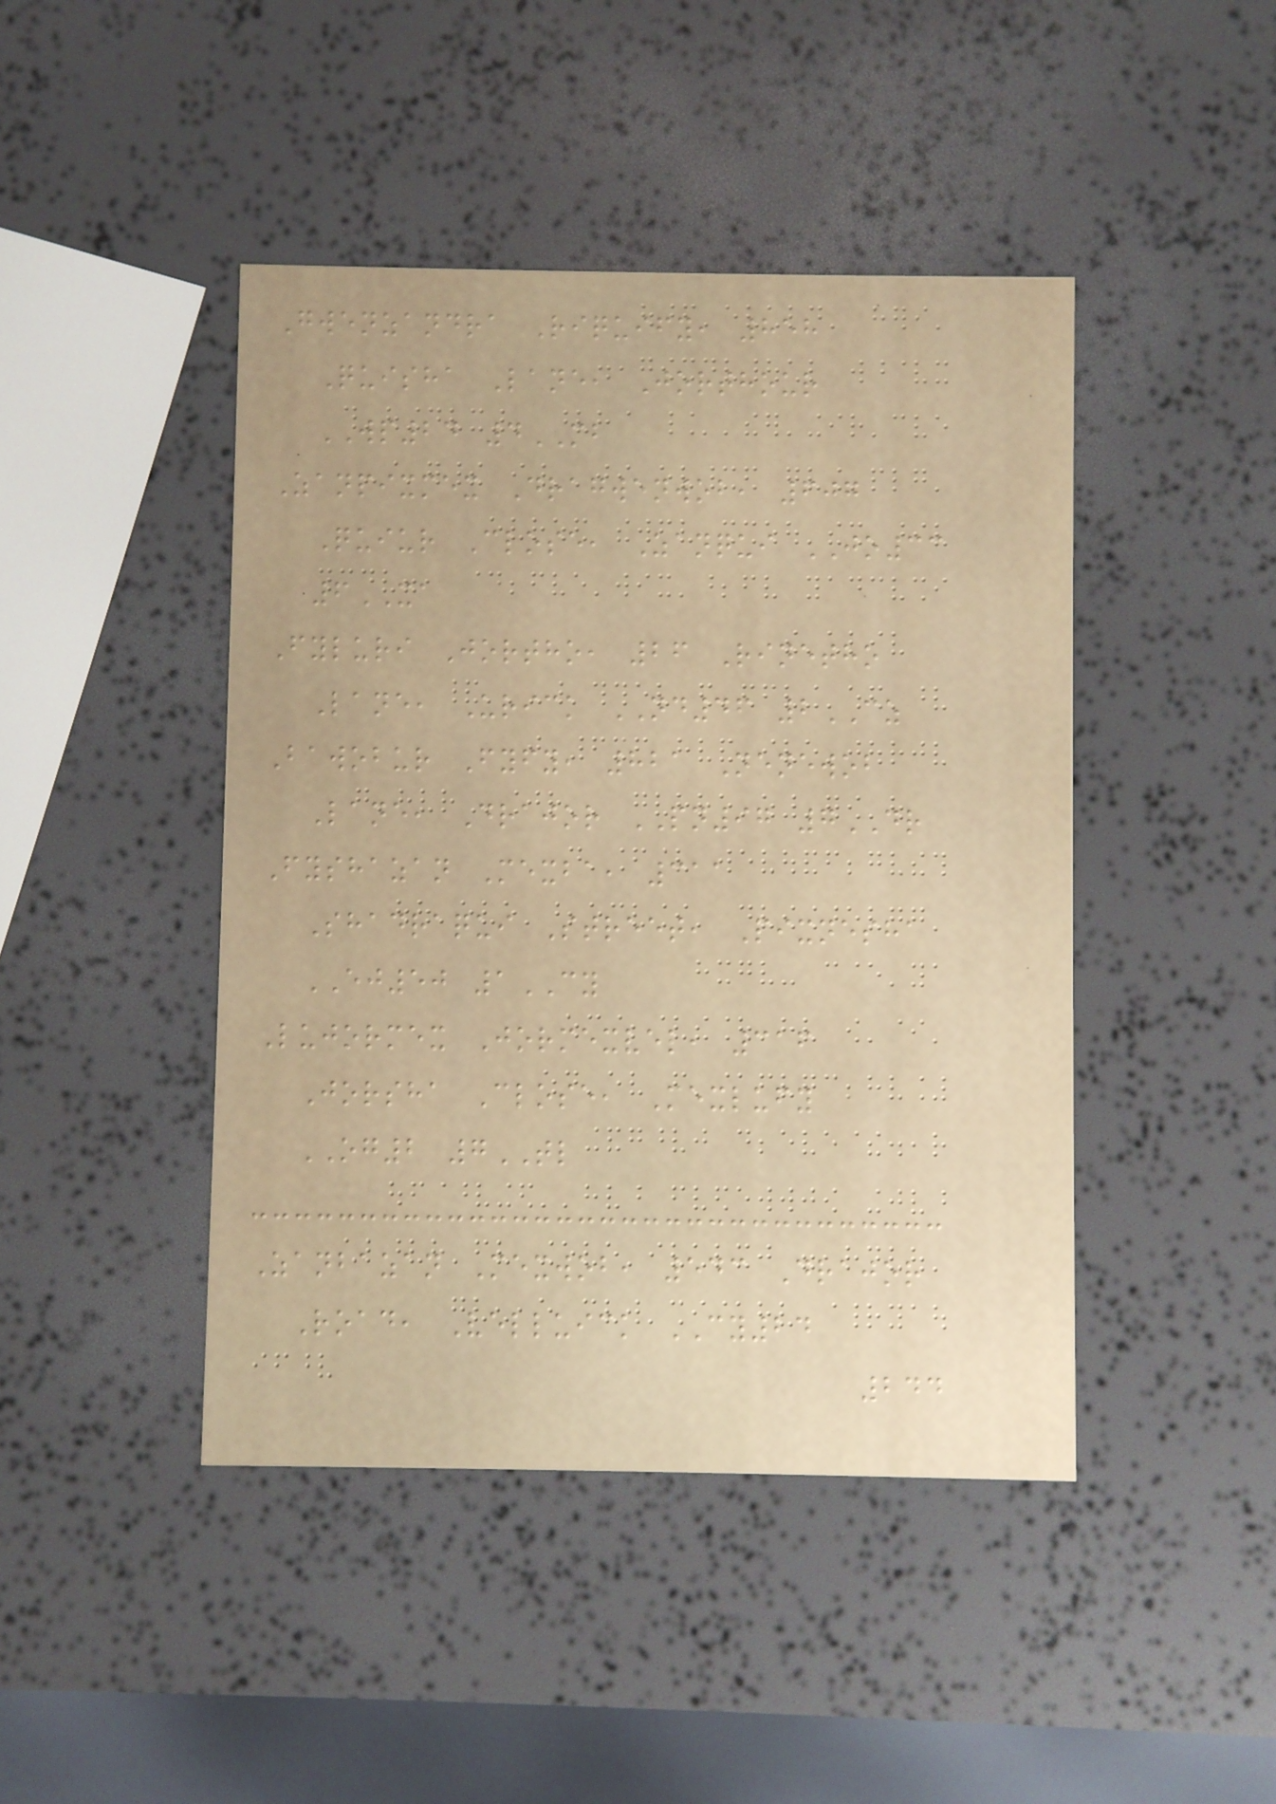Gwenzandra Riquify, 858
Quisha Lane, Jorthour
WP24 4MB
Zanpixmex Dragwenwob, 607
Quiur Close, Zanqui JO33
6XA
Fyluri Jortho, 26 Rinetho
Lane, Urick ND46 2CZ
Bawobur Fyfy, 821 Nenewob
Lane, Drajor PN97 7DR
Fyshazan Mexba, 311
Shadraqui Street, Pixnesha
EJ50 1CY
Lujormex Jormexvel, 316
Jorsha Close, Mexlufy
OG2 7TL
Zanbazan Mexwob, 543 Drajor
Road, Velluick CY24
244
